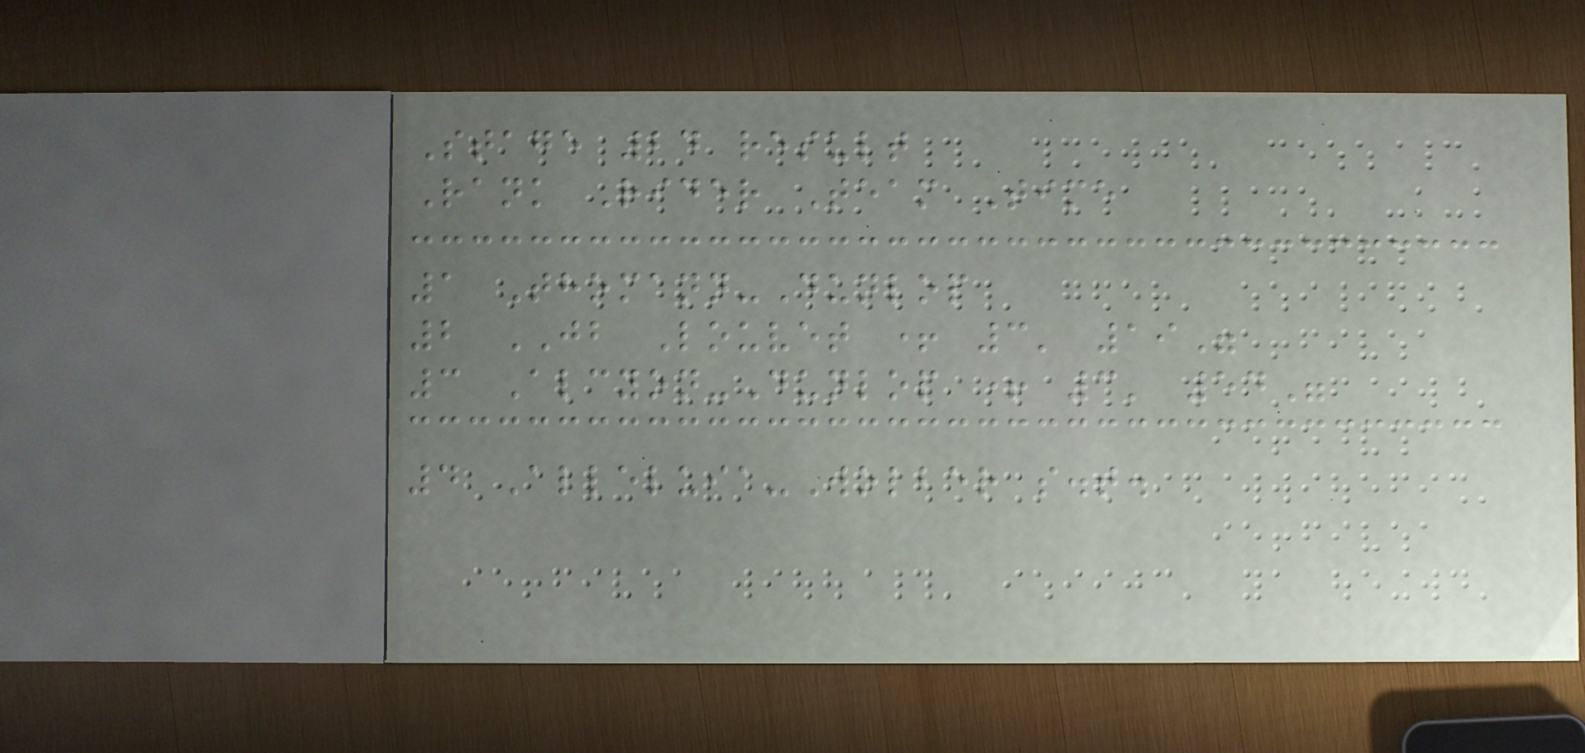Stage 24 result
Rank Rider Team Time
1 Thomann-Dunlop
2 JB Louvet + 3' 19"
3 Alcyon-Dunlop + 3' 54"
4 Alleluia-Wolber s.t.
